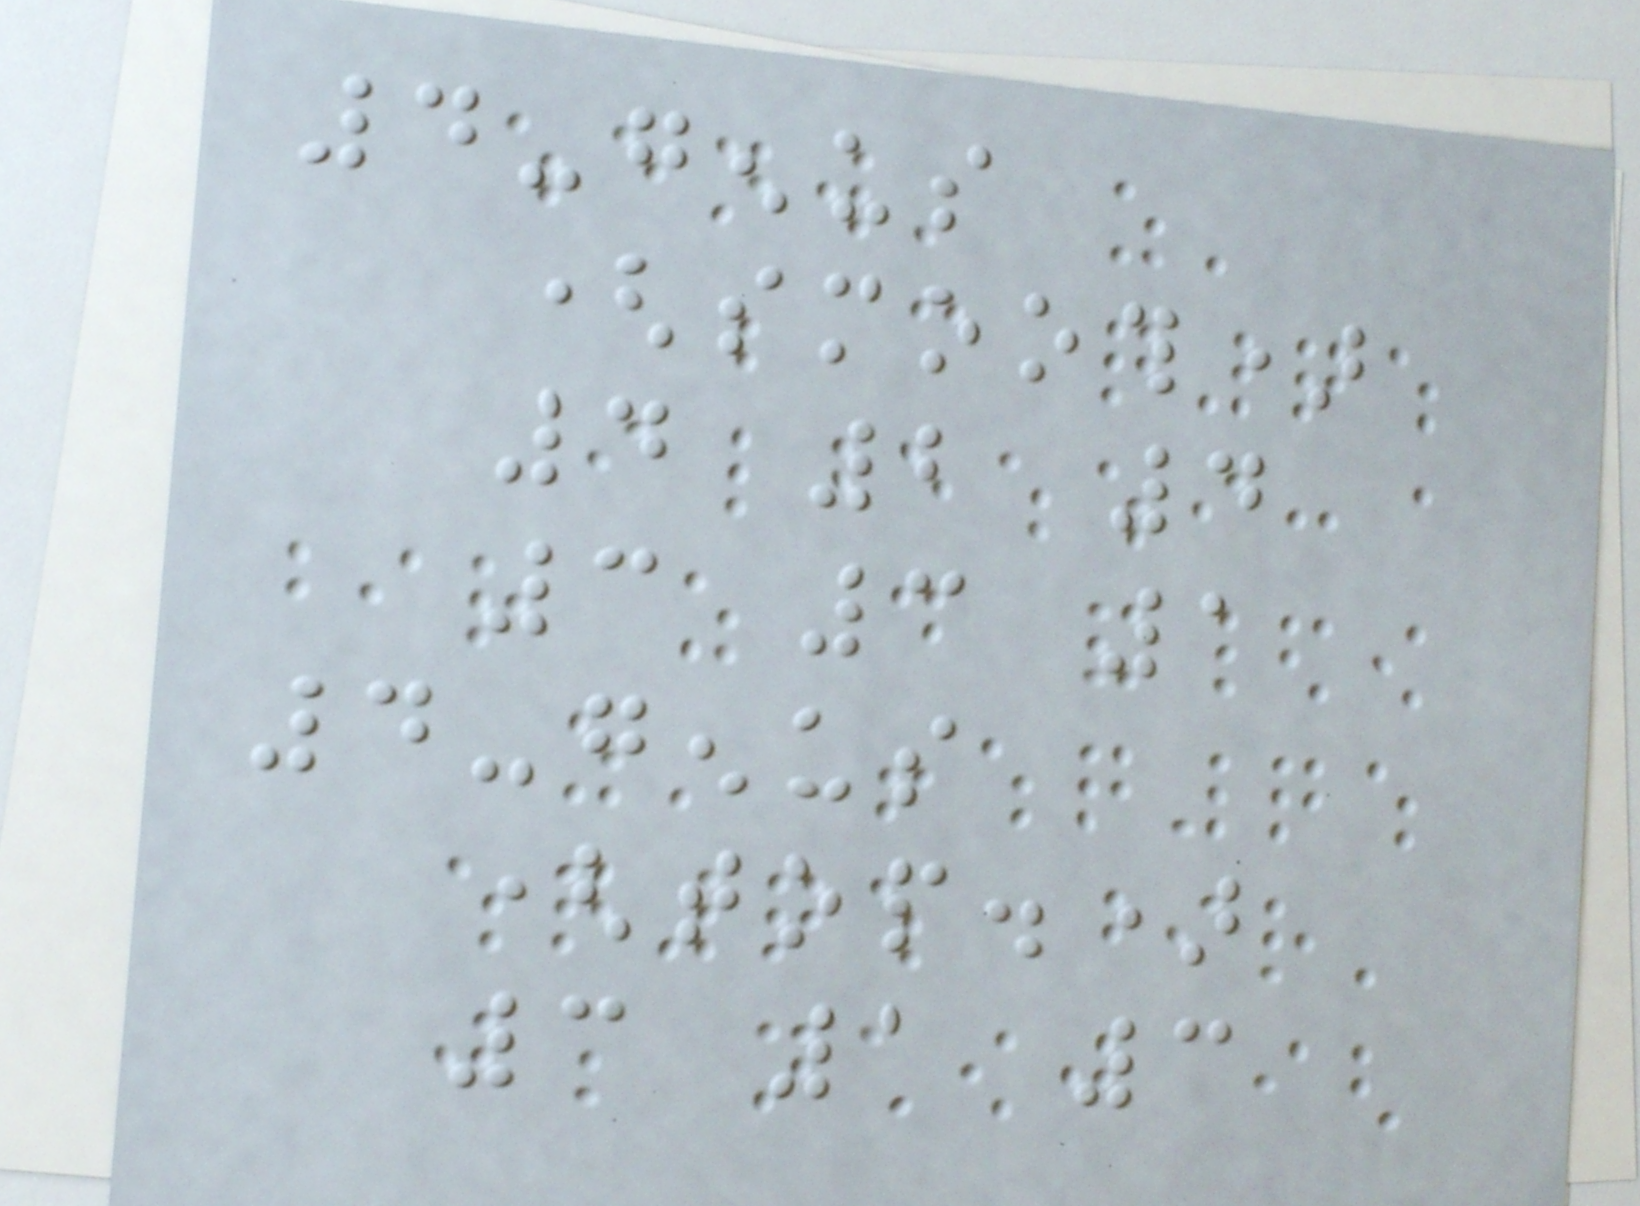4-genus
(smooth)
4 2 4
3 3 1
4-genus
(top.)
3 1 3
